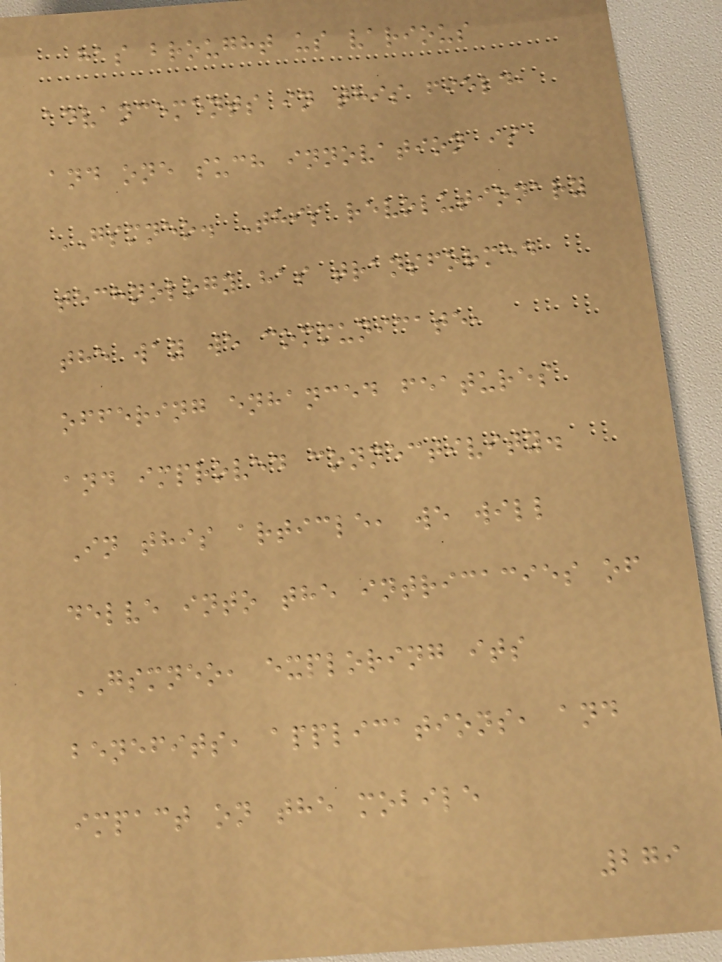has brought us various
advancements in this field,
and one such innovation is
GSMNEO. This revolutionary
technology has transformed
the way we communicate,
offering enhanced features
and improved connectivity.
In this article, we will
delve into the intricacies of
GSMNEO, exploring its
benefits, applications, and
impact on the mobile
279
